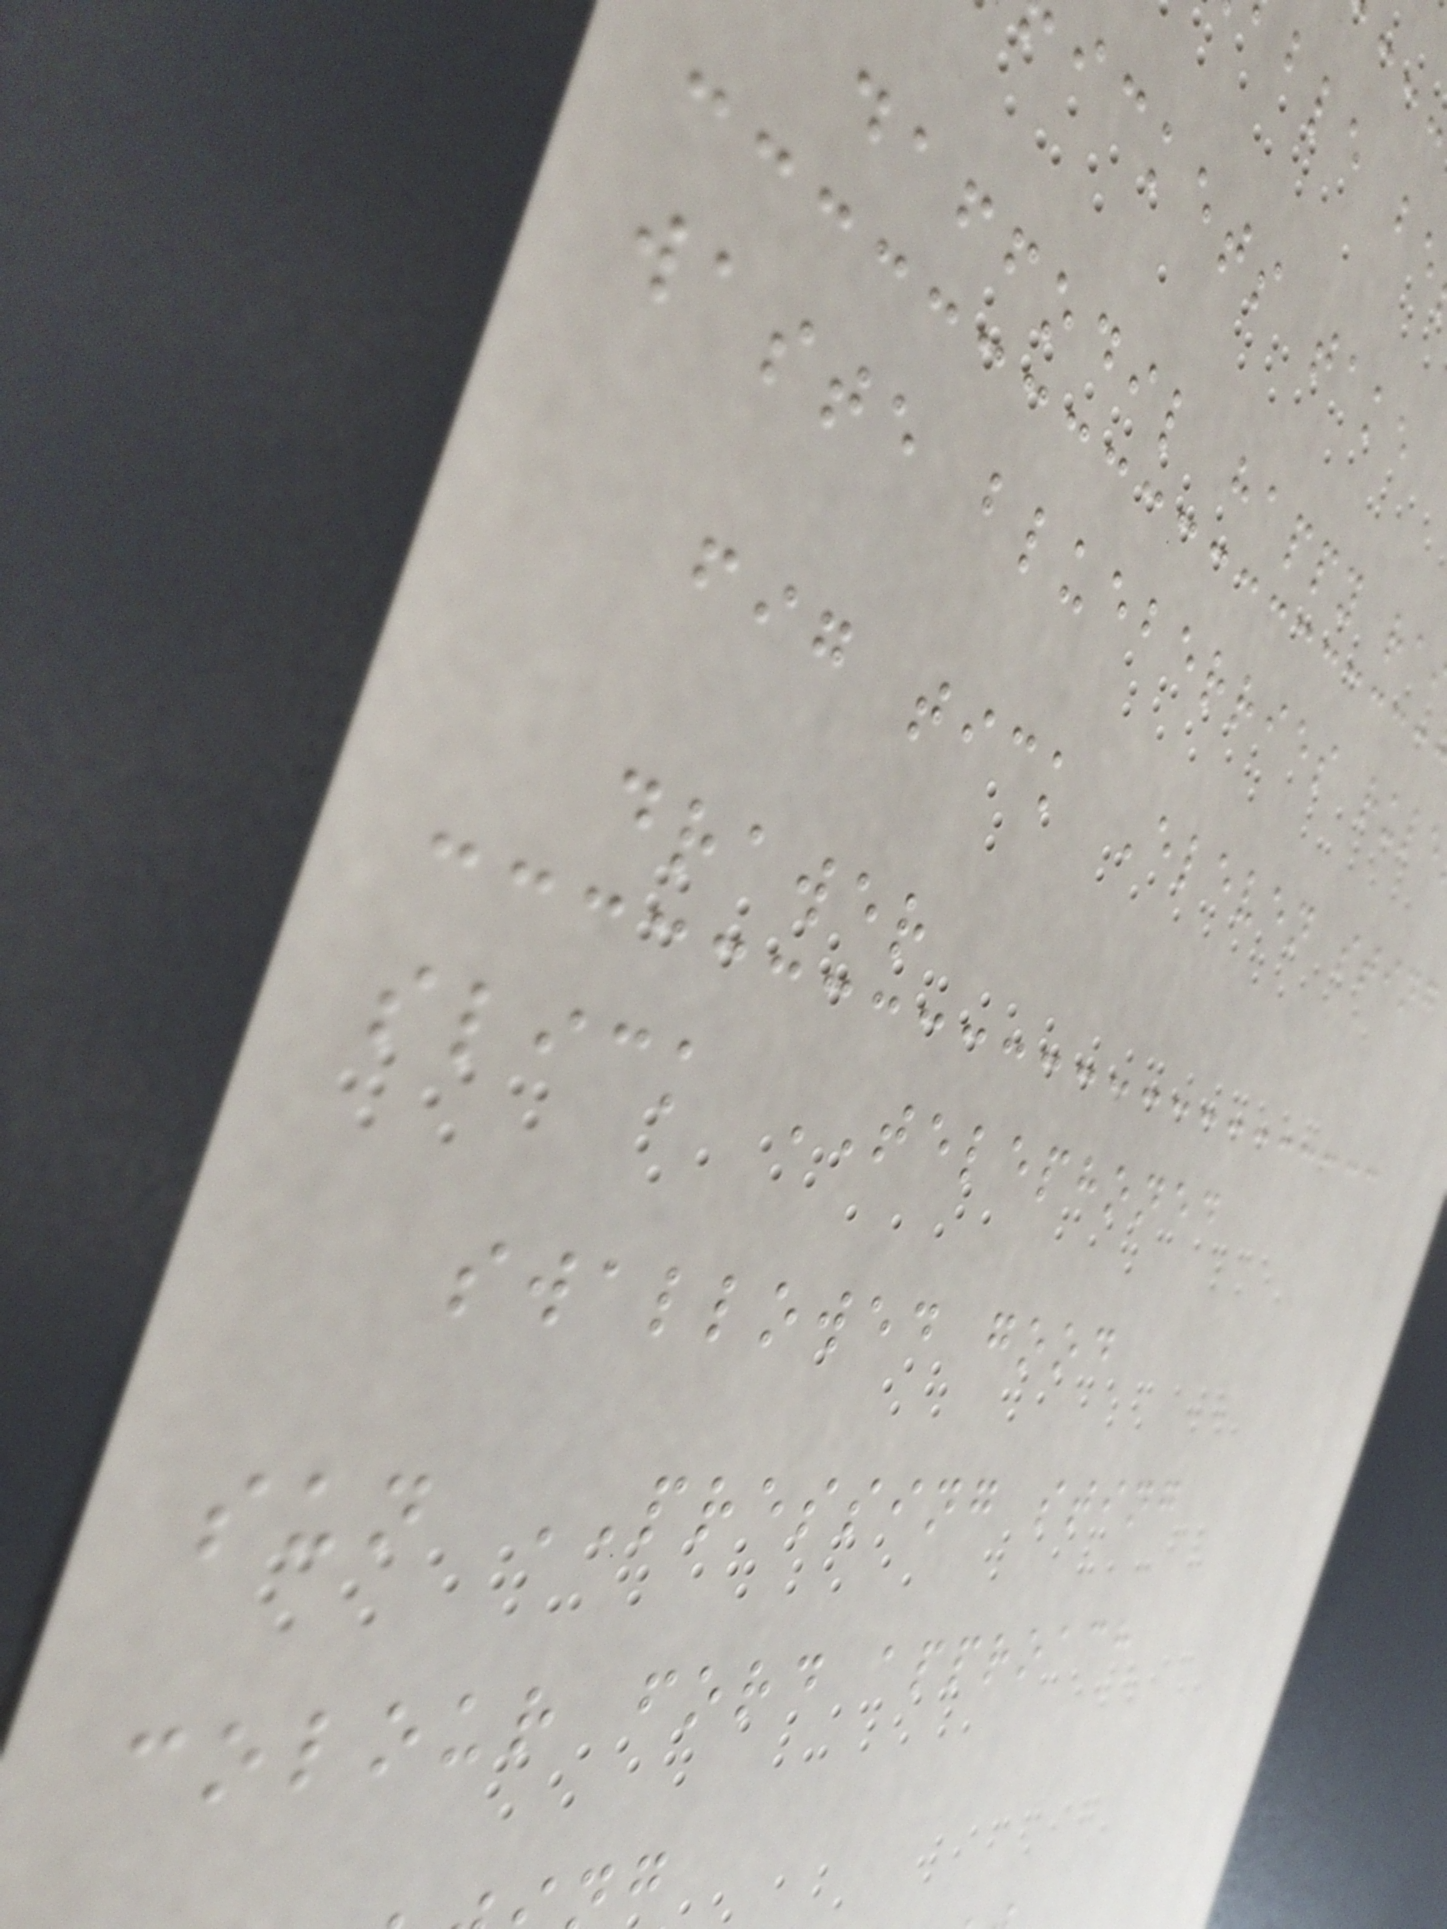ble be
ickets take
daffodil happy ra
waste blueberries rule
fig tick Eleven sting
drawer
slick TELEPHONED
swallowed good
sun PRESSING sting
colour ford approach
